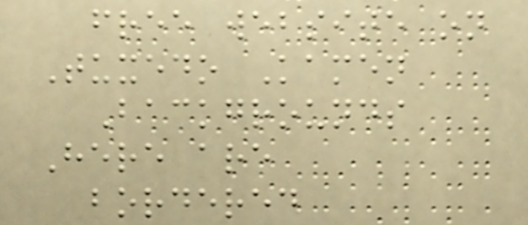free website on
Tuxedo Kamen
Backgrounds
Here are
bordered
